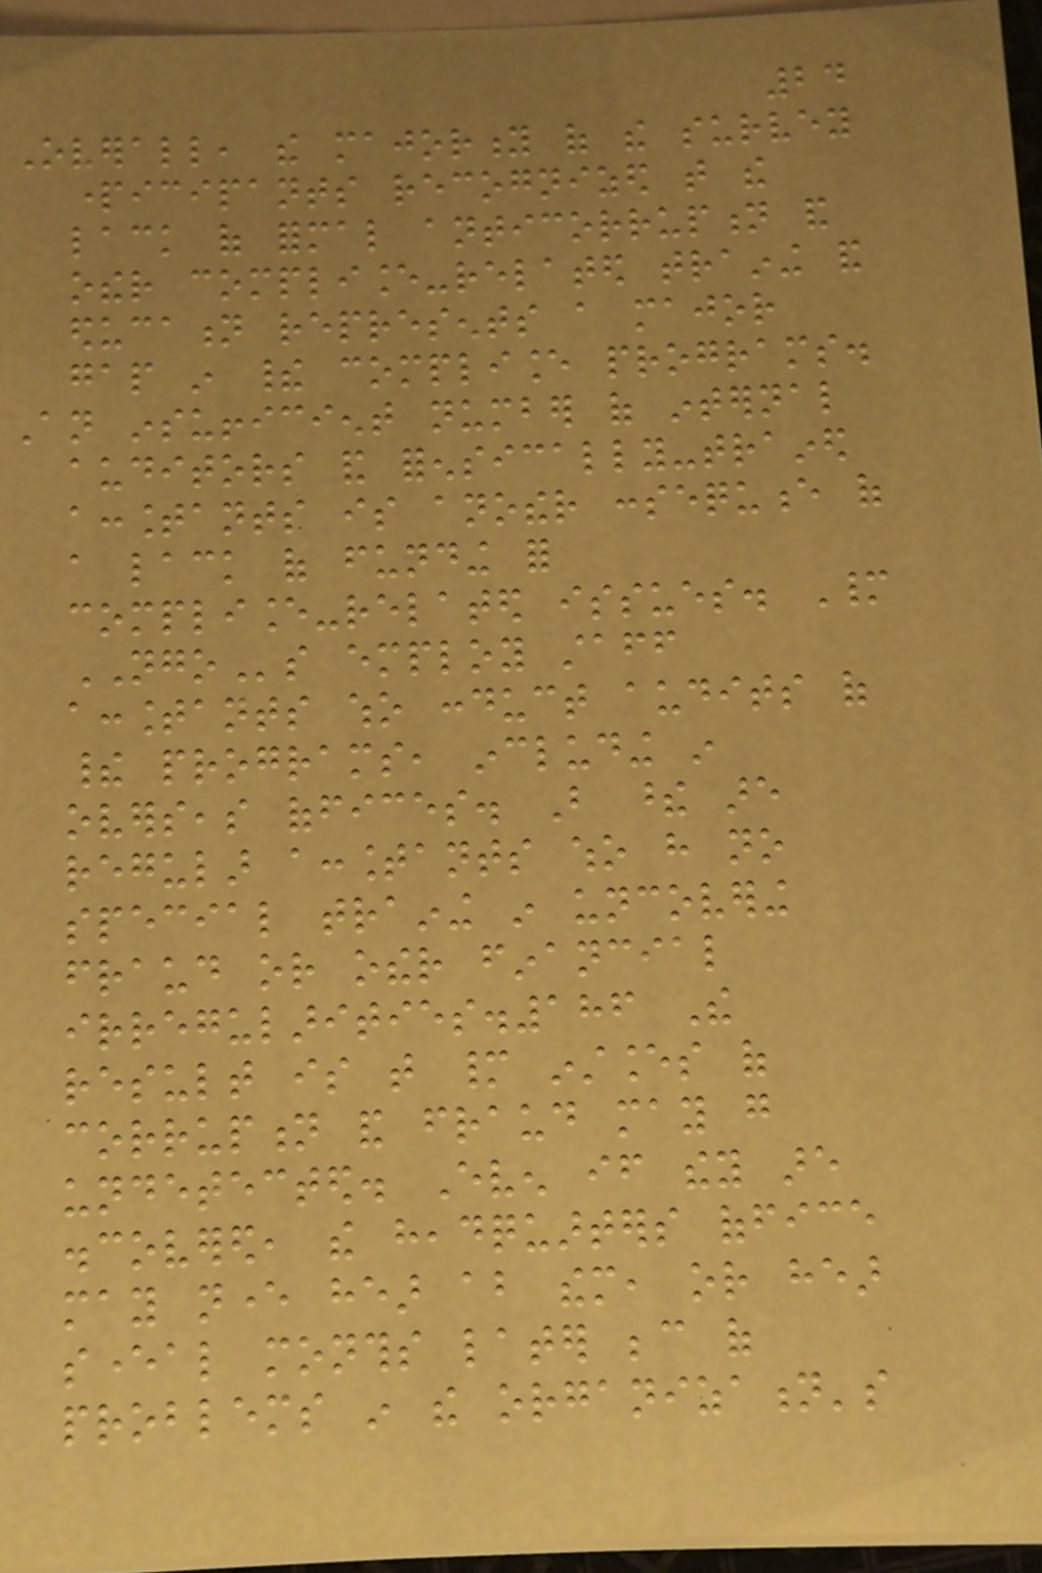24
Overall, the majority of the survey
participants recognized that the
lack of formal anticorruption and
other compliance-related training and
education represents a major
gap in their compliance programs.
An insufficient number of internal
auditors and forensically-trained
accountants is another consequence of
a lack of funding for
compliance-related issues. Many
NGOs employ staff
accountants who conduct audits of
their programs, including in
overseas offices. But these are
regular accountants who have no
special training in uncovering
fraud or other financial
irregularities.186 The
result is that many instances of
corruption and fraud may go
undetected. Even if they are
discovered, the headquarters office
may never hear about them, or hear
several months later because of
problems in the organization's
